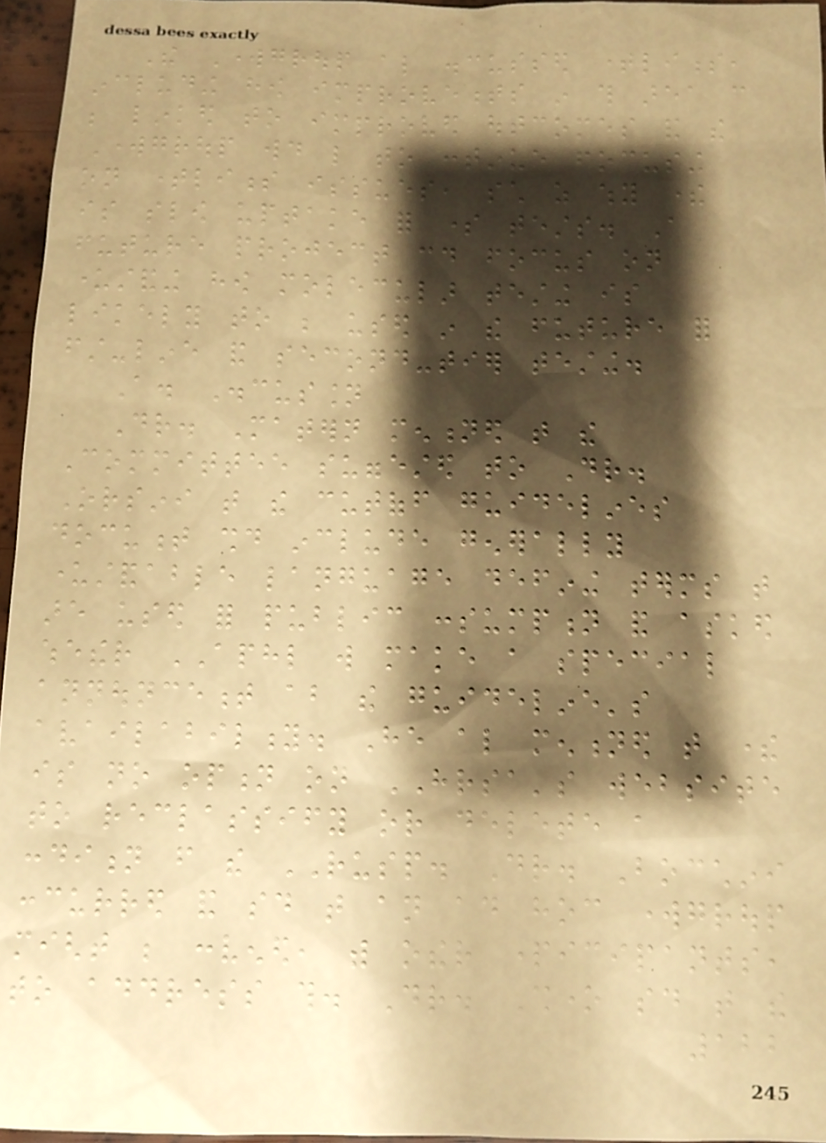The Workgroup also discussed timeliness,
including how improvements in this area can
be linked to improved outcomes and the
Workgroup would like to continue focusing
on timeliness issues, such as why there
is slow uptake for some tests. A
future project could focus on
understanding how molecular testing is
likely to be used in the future for
first-line and second-tier testing.
A. Discussion
Dr. Matern mentioned that the
Committee suggested to Dr.
Orsini that the cutoff guidelines
document should include generally
understandable language defining terms that
are used for public consumption and asked
whether APHL will make a special
announcement about the guideline's
availability. He also mentioned that there
is no option on HRSA's website
to reclassify or delete a
condition from the RUSP. Dr. Bocchini
concurred and said that an ad hoc workgroup
might be convened, with other participants,
to address this. Dr. Shone said that the
122
